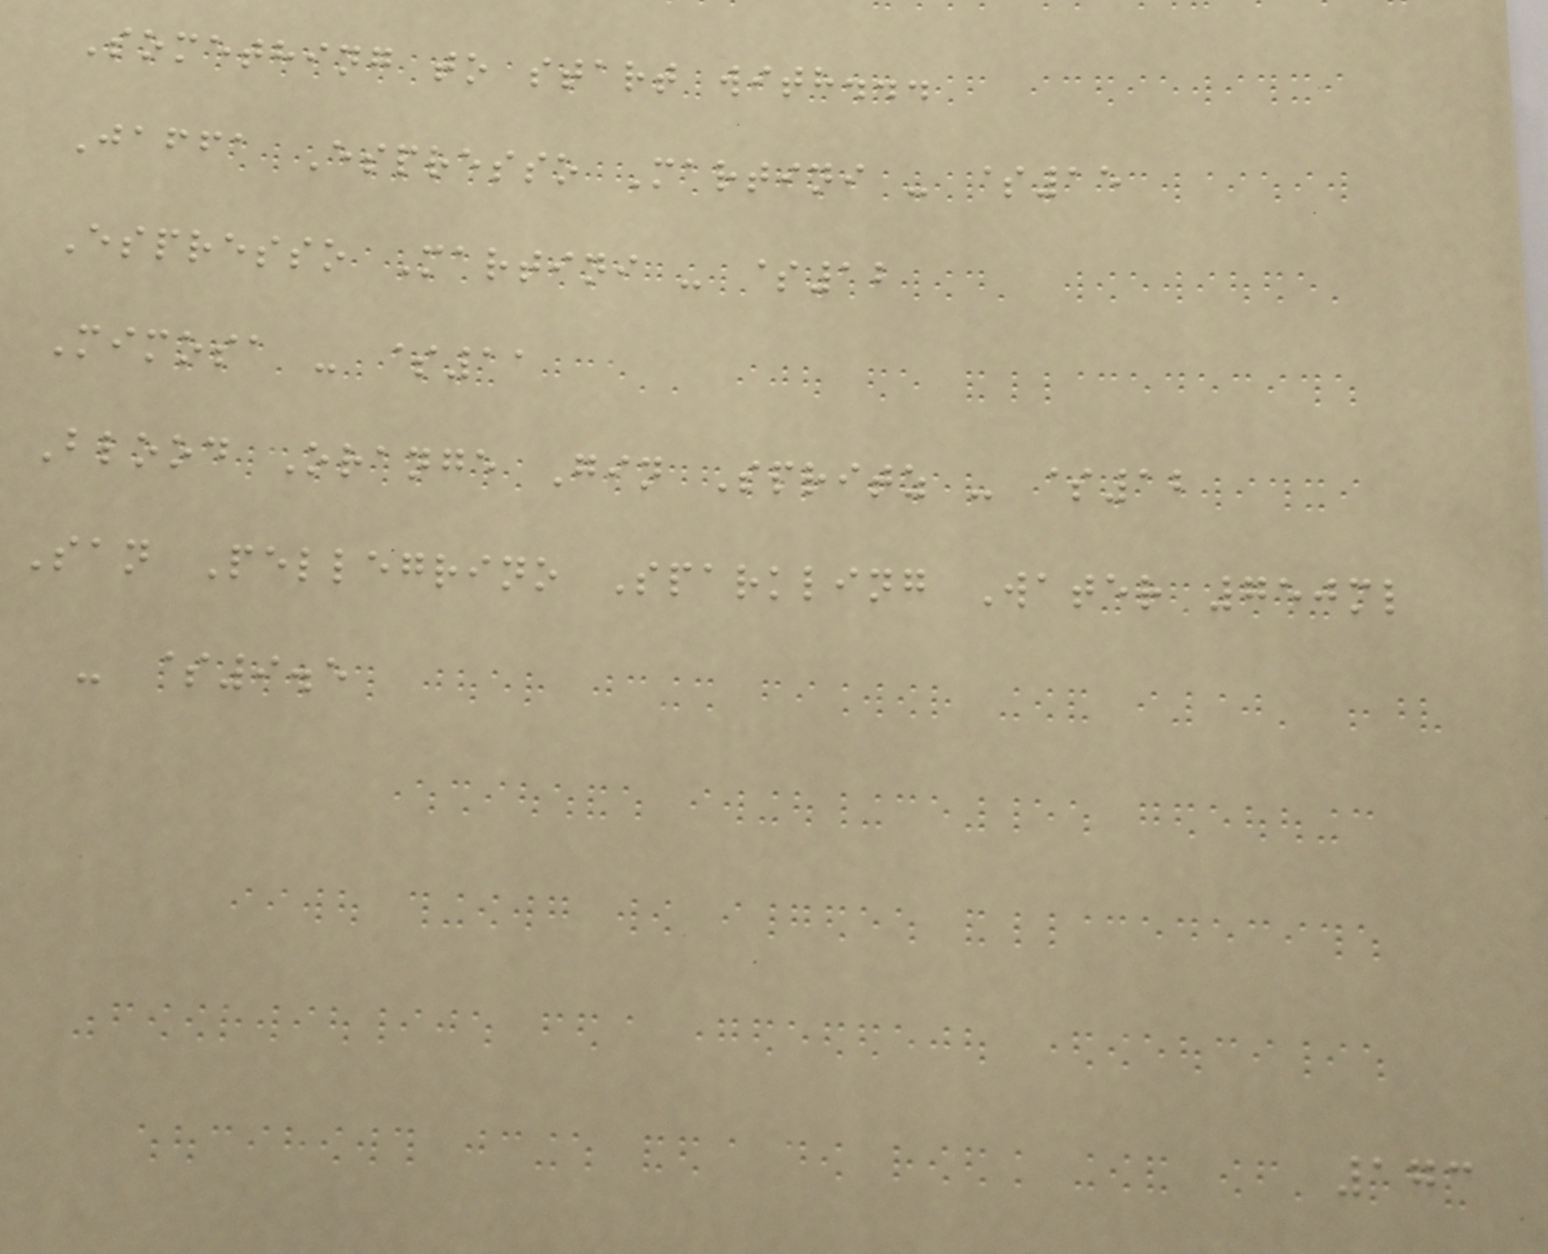Something to start with...
Jaffa Espresso Martini - $15
Espresso Martini - $12
Mimosa - $11
Blood Orange Gin Spritz - $12
San Pellegrino Sparkling Water 750ml
- $9.5
173
